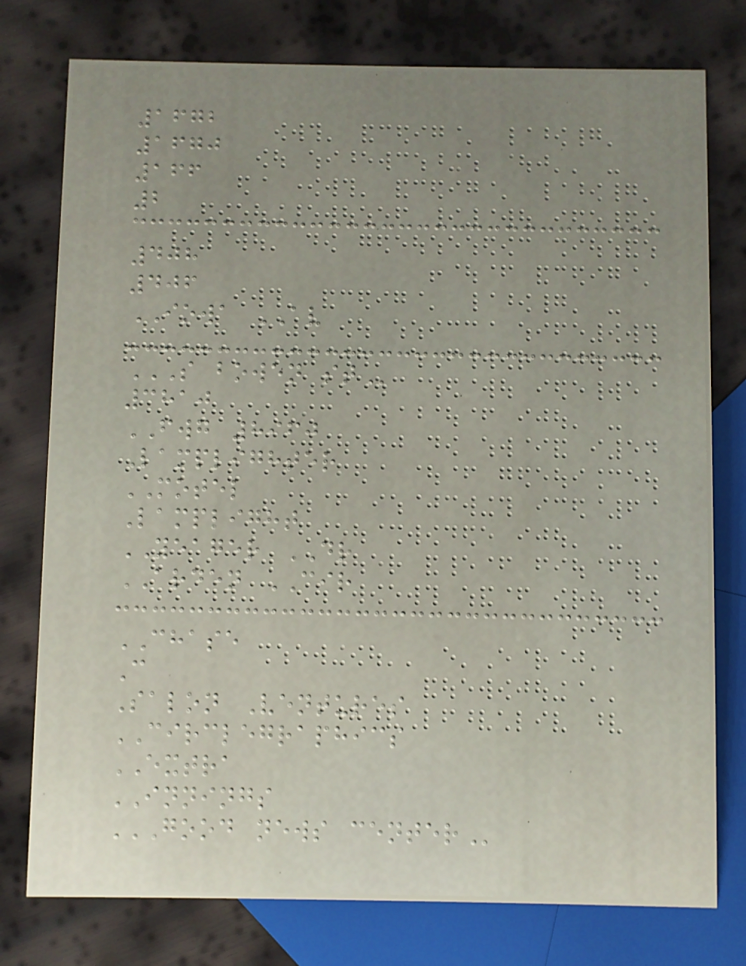1672
1670
166
2
408
406
IOWA AV
S BOWEN ST
3810
FWG 8960
Lamplighter
MOTEL
Lamplight
YEAGER DR
ARDEN CIR
CHASE
C
Salon Ventures
CIRCLEGRAPHICS
EXTRA
INNINGS
GOOD NEWS CENTER
